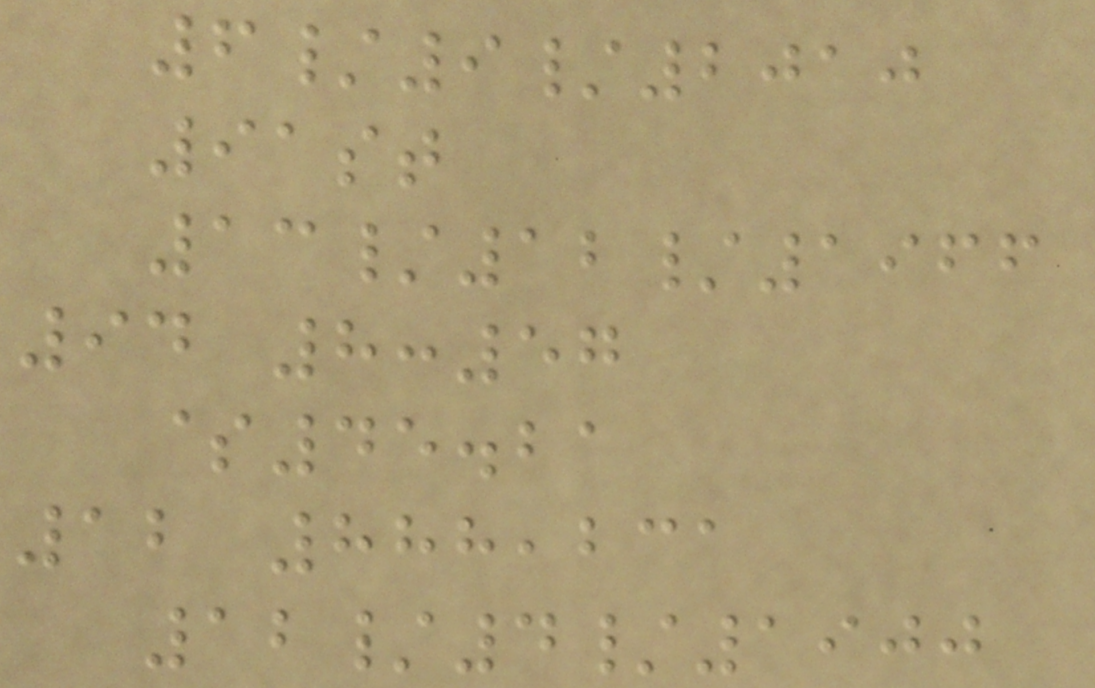6/9/2010
91st
13/12/1966
94 8:57
$45.21
12 888,231
12/4/1900
